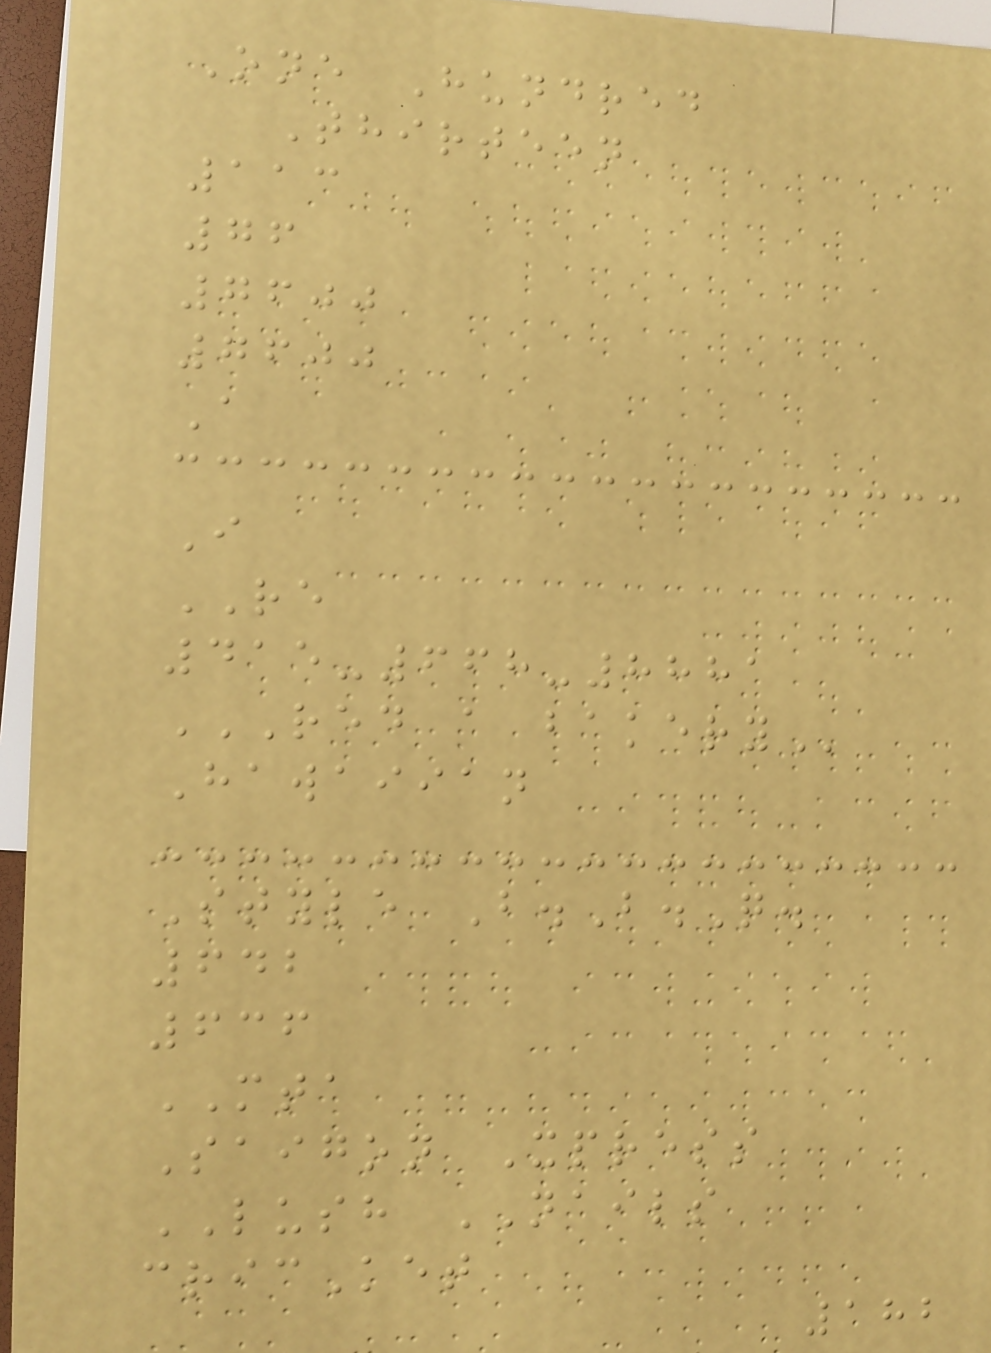One Hundred
Thirteen
113
76
7600
7600
A
I
RE
415-668-8881
RED A BAKERY
Hawaiian
Style B.B.Q.
642
636
MTA
Saigon Xpress
LUSH NAILS
cricKet
182
